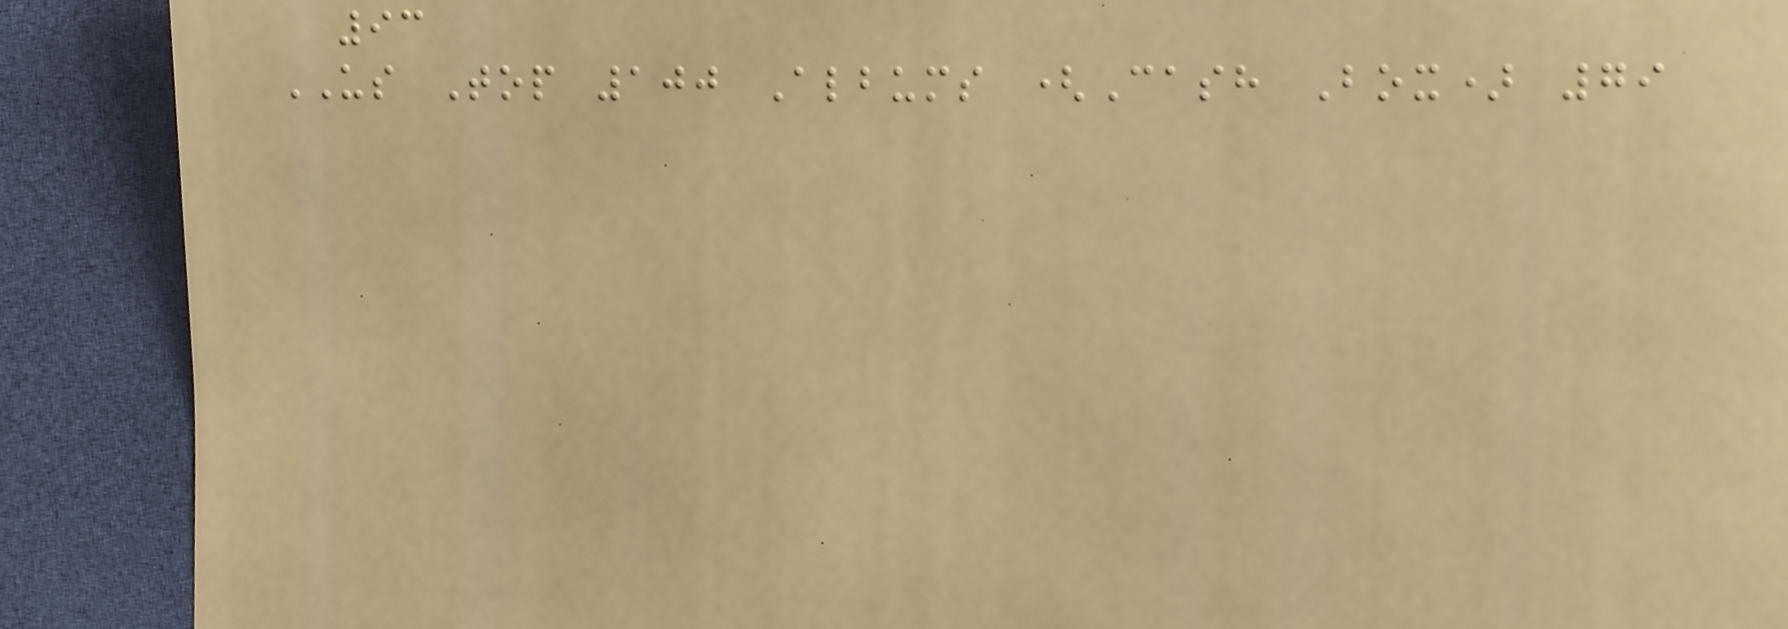93
US Top 100 Albums (Cash Box) 79
